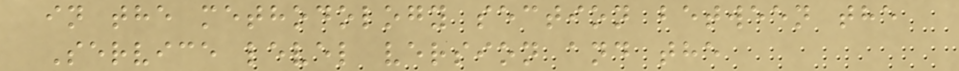in the methodology section between the
Service level version and the
